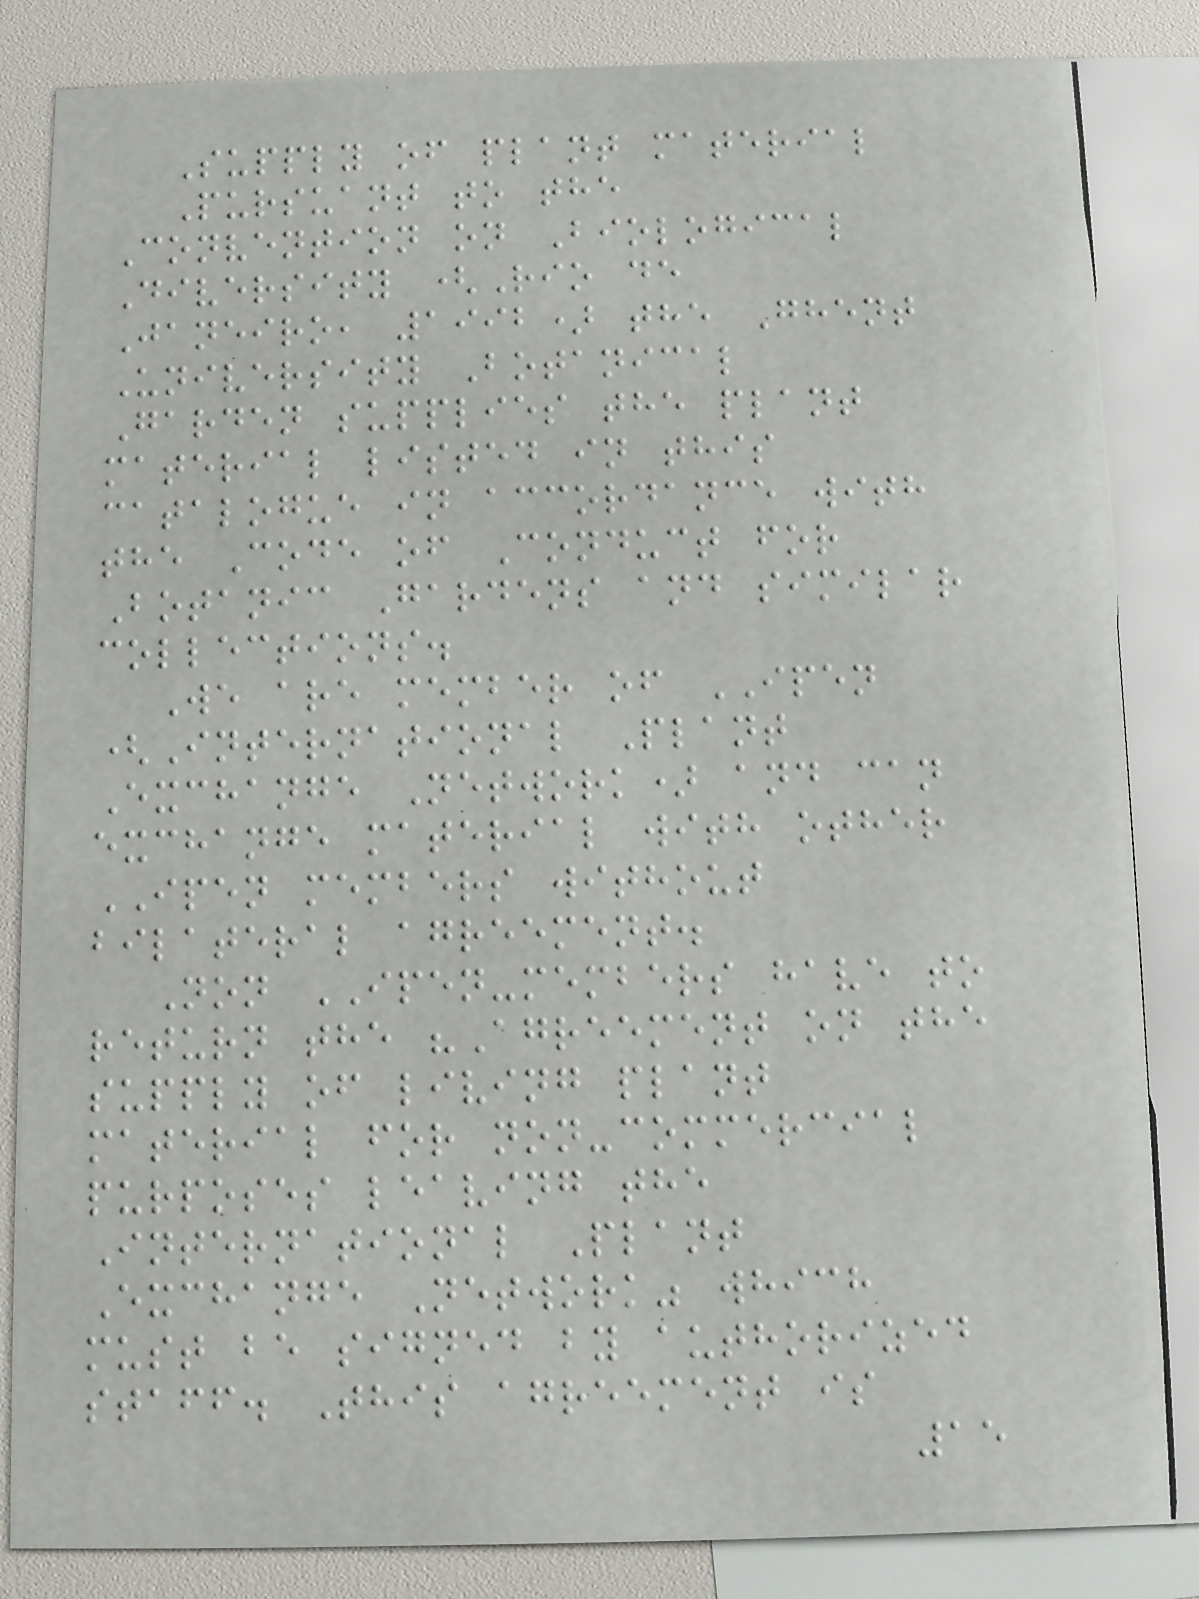Supply of plant material
Pursuant to the
Convention on Biological
Diversity (Rio de
Janeiro, 1992) the Ghent
University Botanical
Garden supplies the plant
material listed in this
catalogue in accordance with
the Code of Conduct for
Botanic Gardens and similar
collections.
We are member of IPEN
(International Plant
Exchange Network) and can
exchange material with other
IPEN members without
bilateral agreement.
Non IPEN-members have to
return the "Agreement on the
supply of living plant
material for non-commercial
purposes leaving the
International Plant
Exchange Network" which
must be signed by authorized
staff. This agreement is
15
